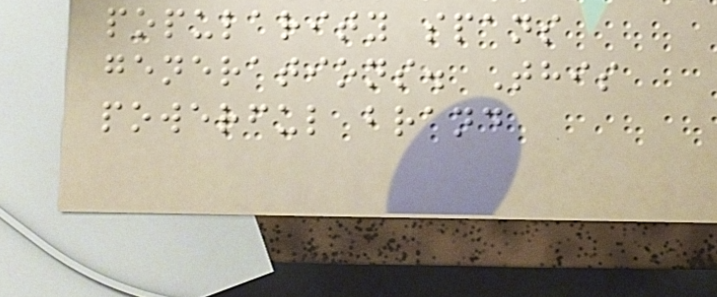popularity spans
generations. This
powerful brand
